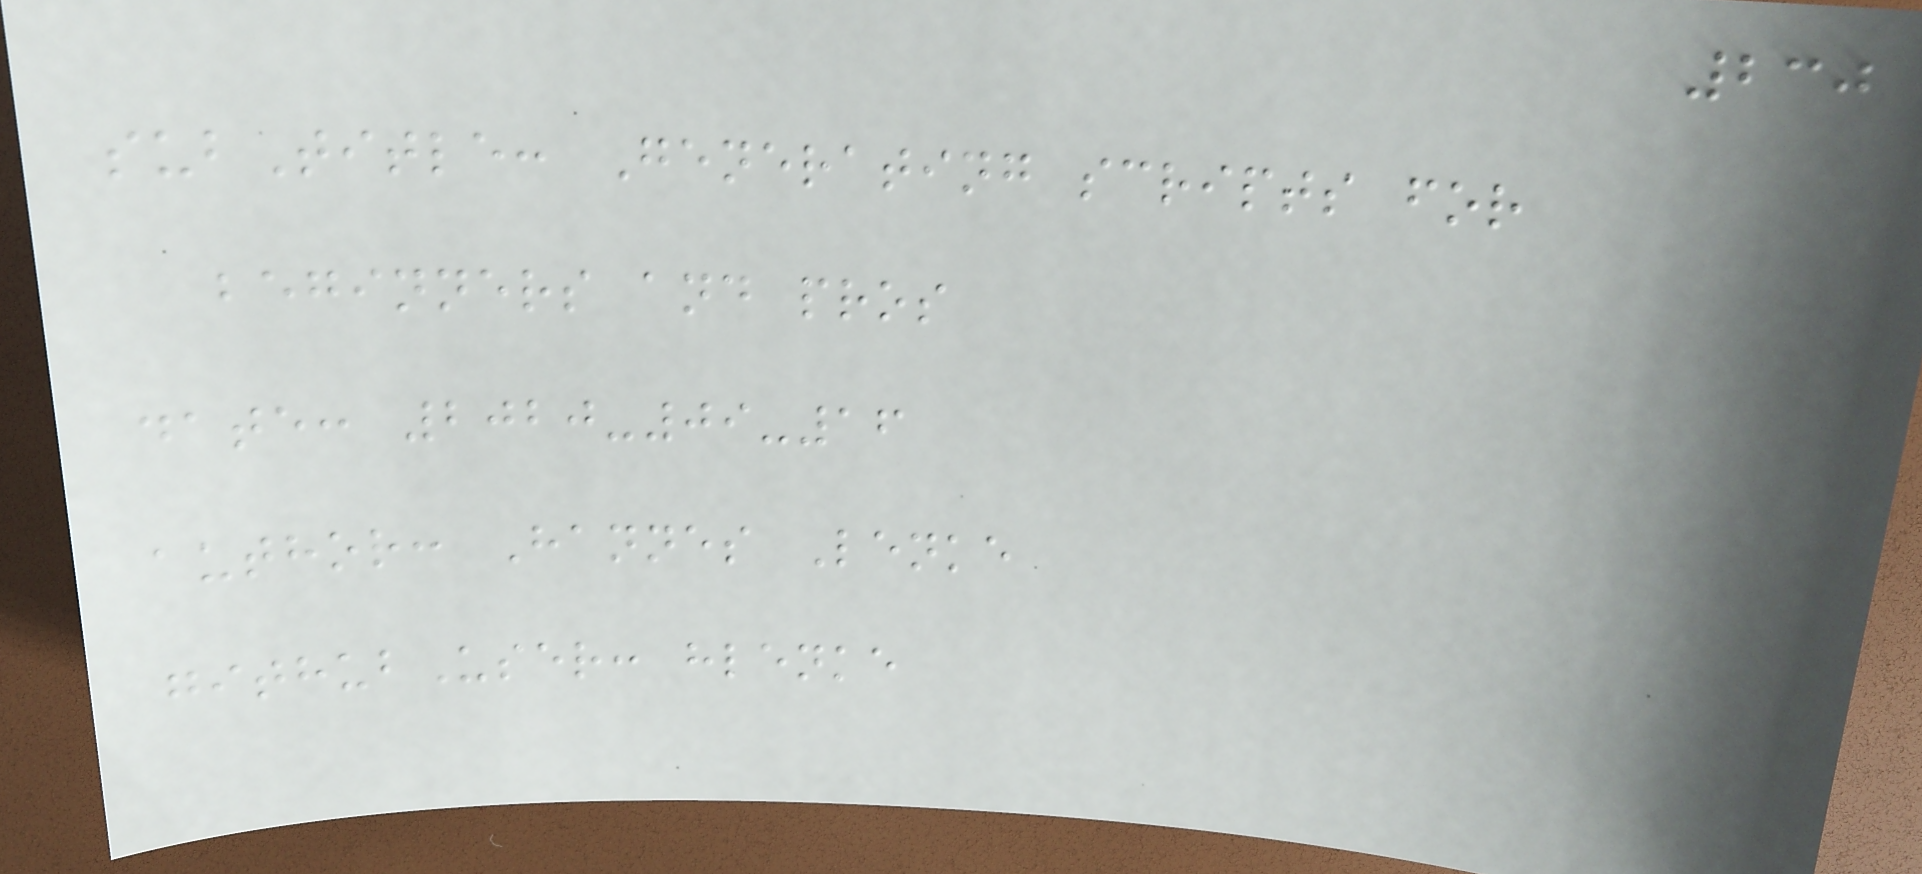230
subTitle: Generating scripts for
beginners and pros
date: 2020-09-16
author: Hannes Lenke
githubUser: hlenke
